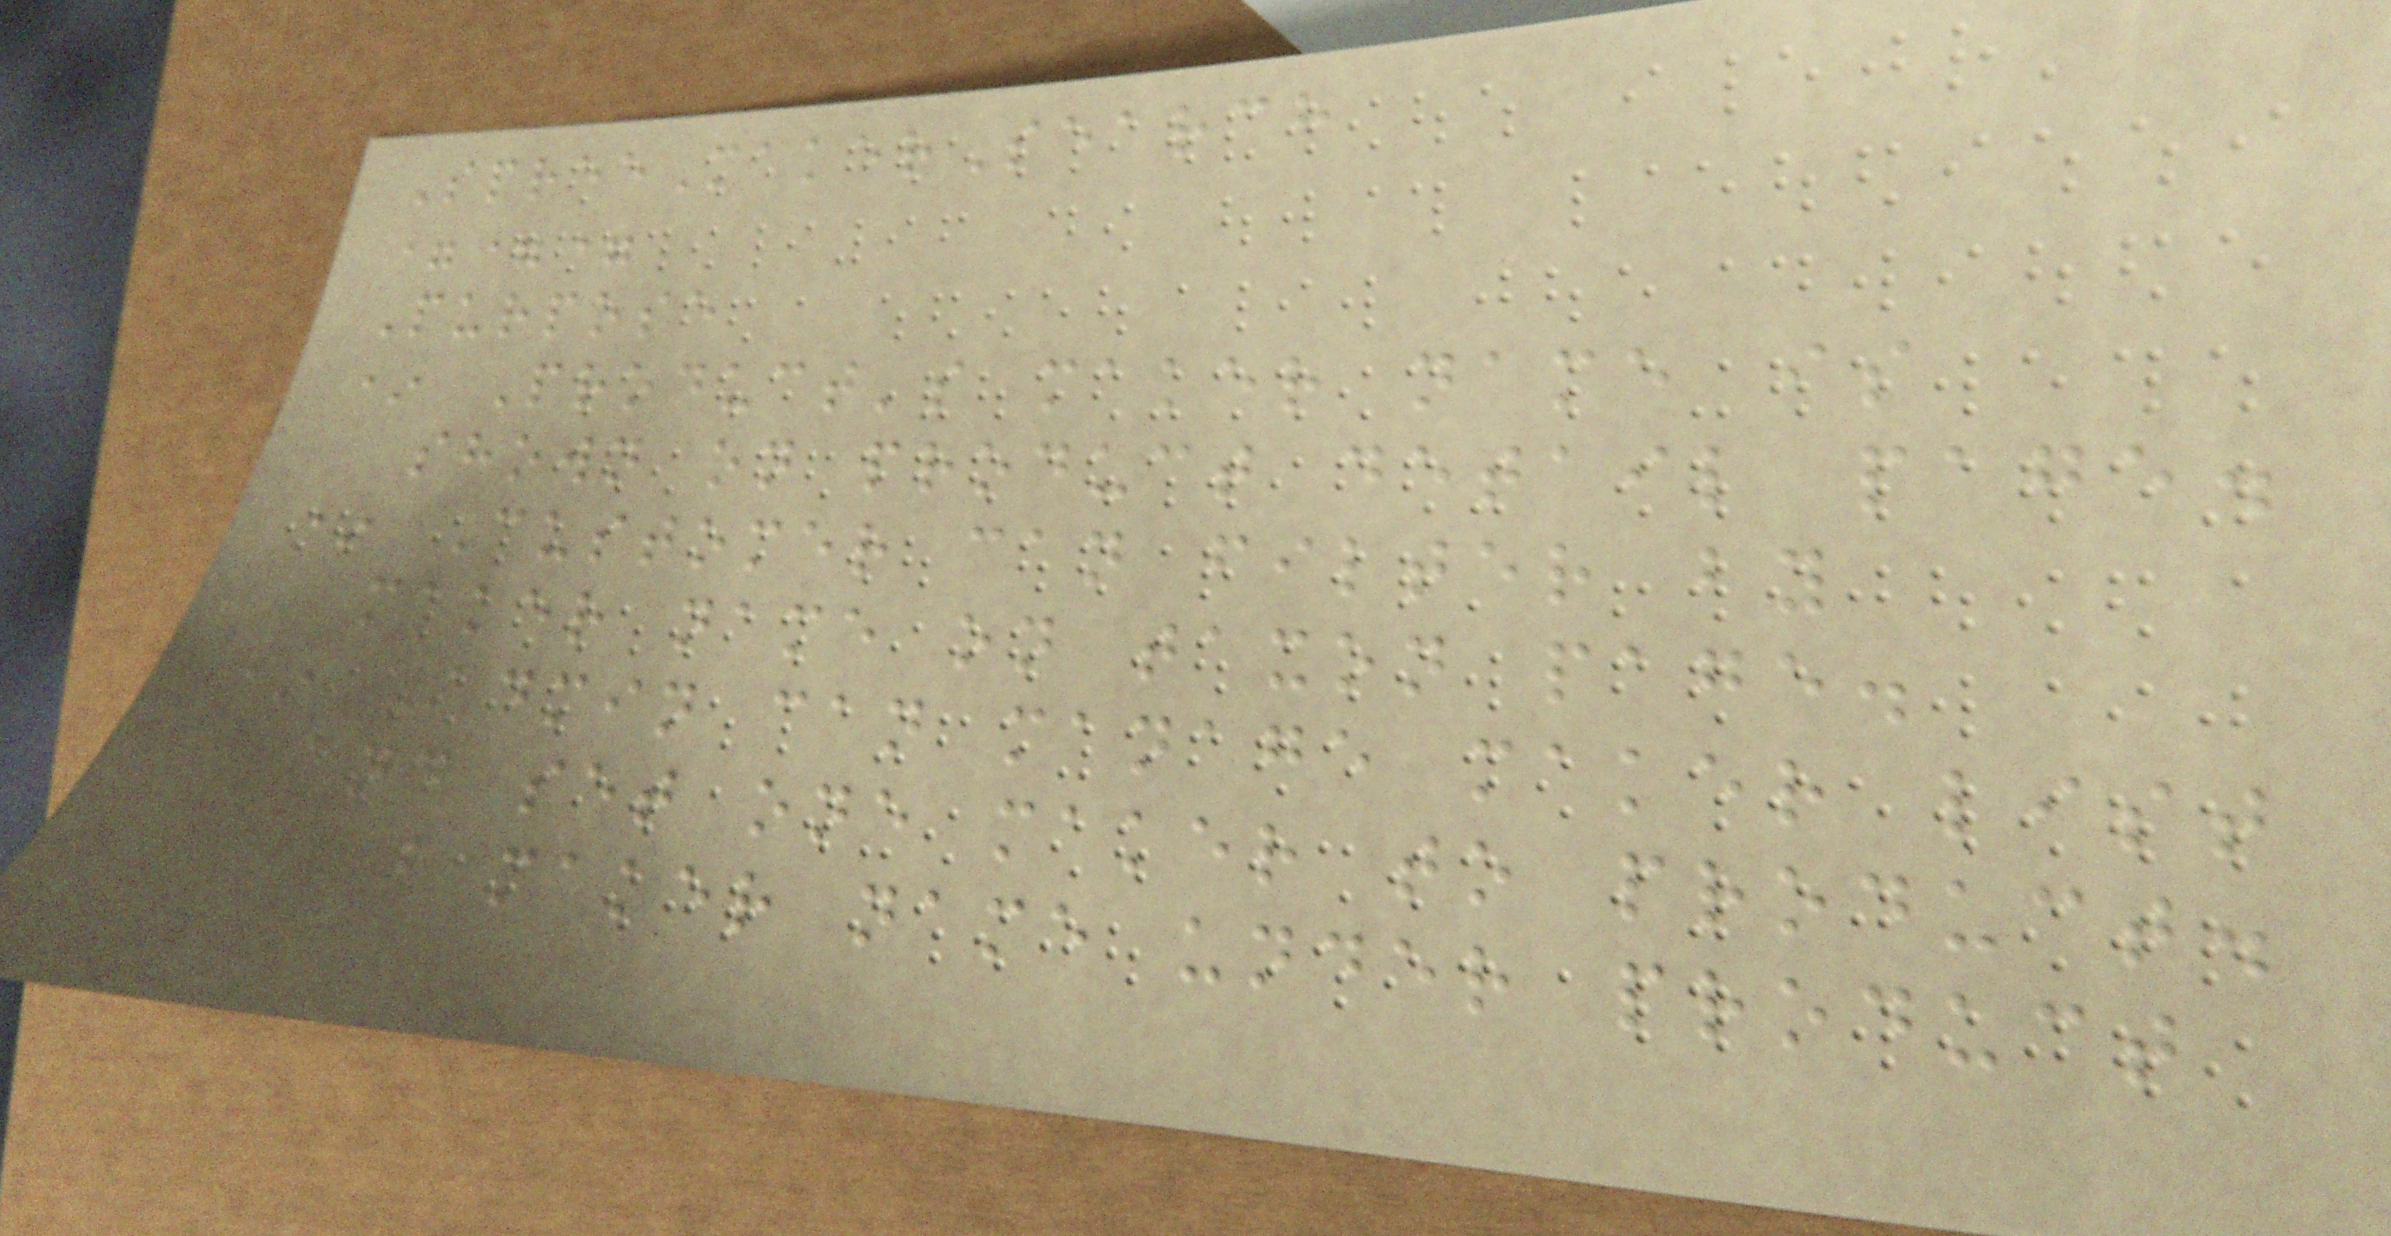SpreeMakerSearch
===
Purpose
* Product's maker name is
shown on product detail page.
* Customer can filter by
maker name on taxon page.
* Admin can manage maker list
and set one maker to product.
Show maker name under product
